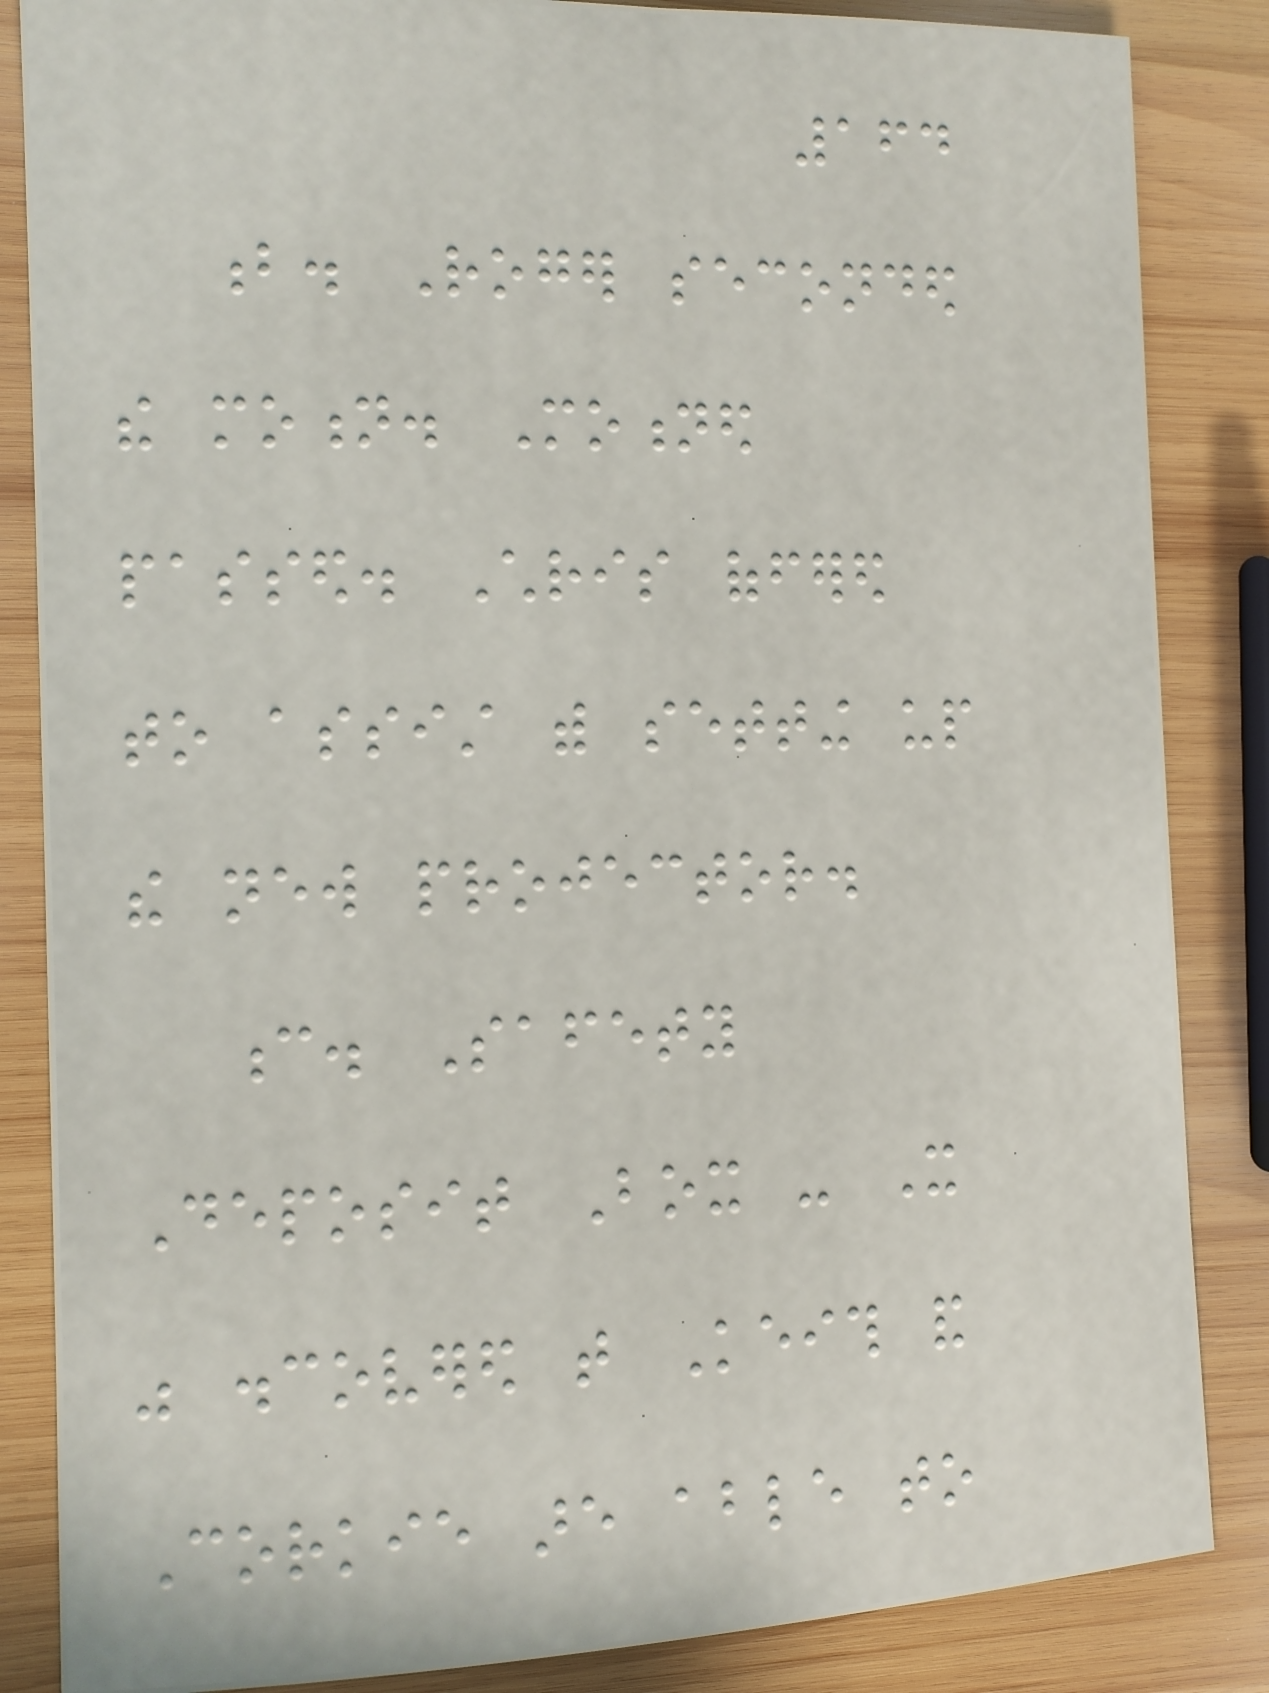164
b. Roger seconded
the motion. Motioned
passed. Chris offered
to assist with setting up
the new projector.
c. Safety
Deposit Box - It
was discovered that Keith and
Corkie are able to
